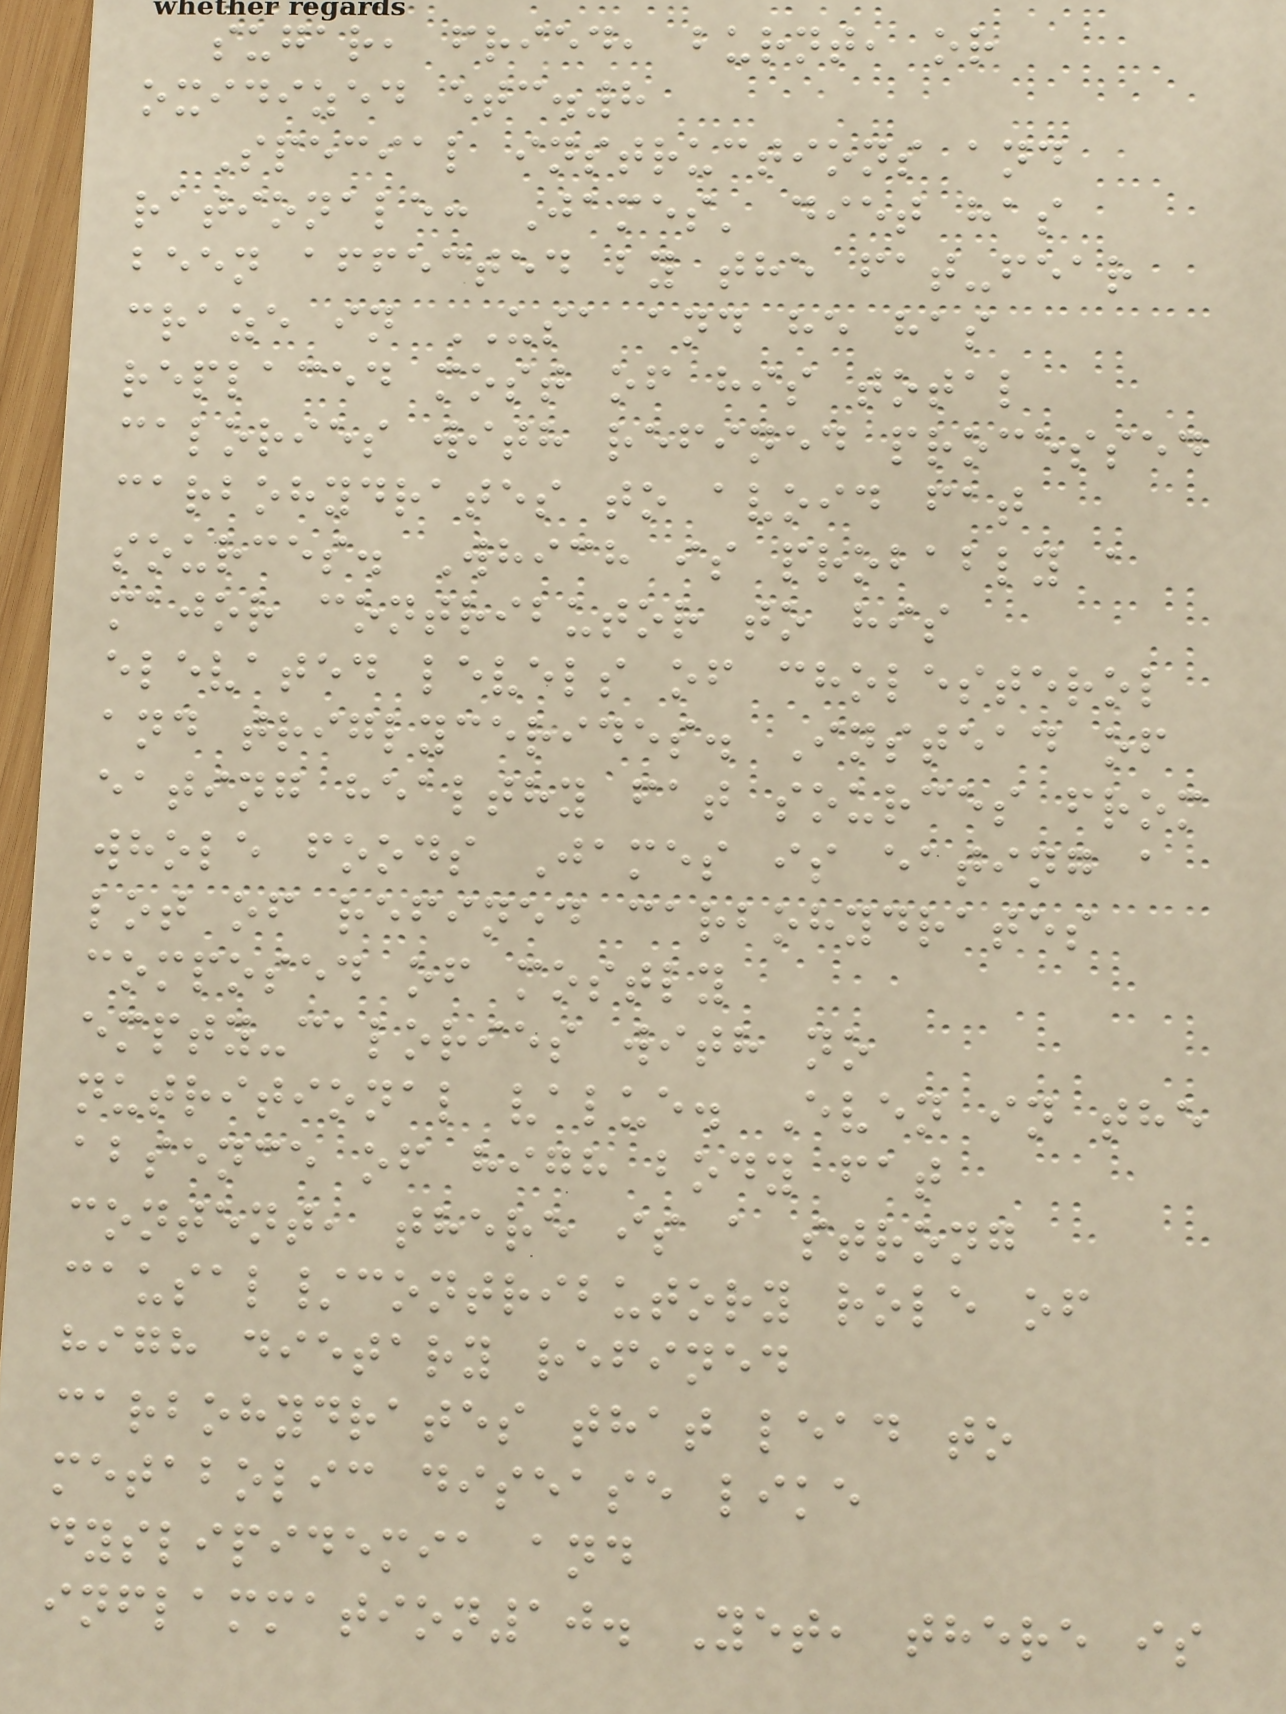sugar, fried, burnt, or
oxidized etc.8
Special instructions and
rationale: James' diet has
been affected by the fat-fear
craze in USA and he has
replaced most of his total
calories with refined processed
carbohydrates to avoid fat
sources. Which is probably a
major contributor to his
elevated levels of cholesterol
and triglycerides. Instead of
eating healthy fat sources from
whole foods James is eating a
lot of refined carbohydrates
composed of mostly
empty-calories with no
nutritional value. Even in the
absence of high body fat
content, there is a strong
causal/contributory role of
high dietary refined
carbohydrates that lead to
metabolic disease like
dyslipidemia and
inflammation10. Yet, there is
